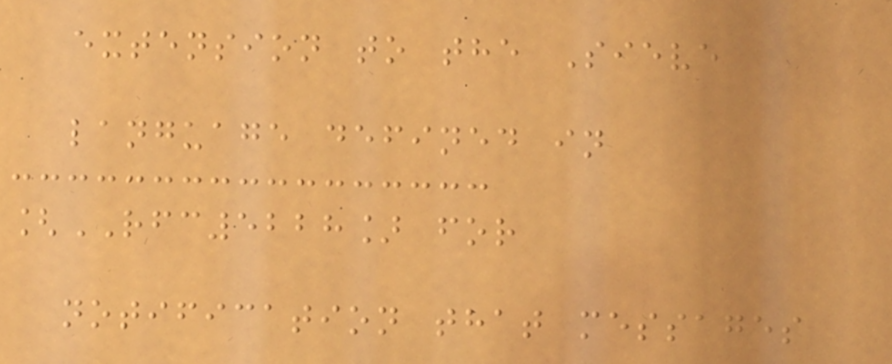extension to the Sieve
language defined in
[RFC5228] for
notification that messages
